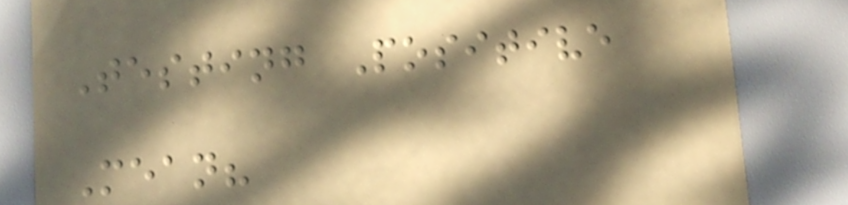Testing Positive
Mean?
